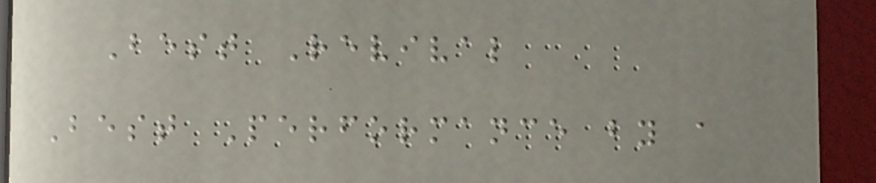Best Revival
Best Performance by a
